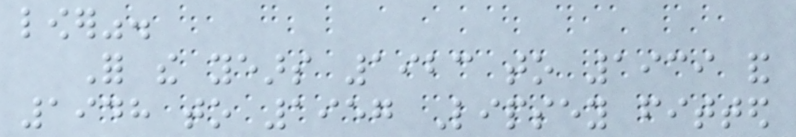lower".
For the years 1923 to 1939 and
1948 to 1957 Lipsey fitted
